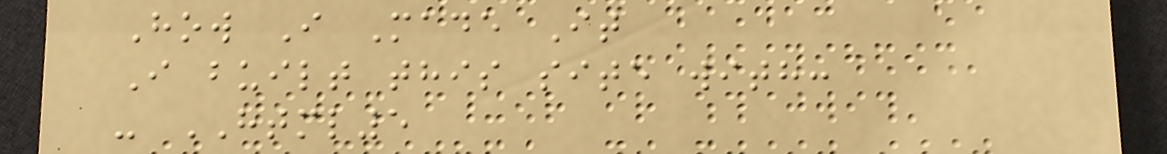How I Made It
I built this site with:
- HTML5
